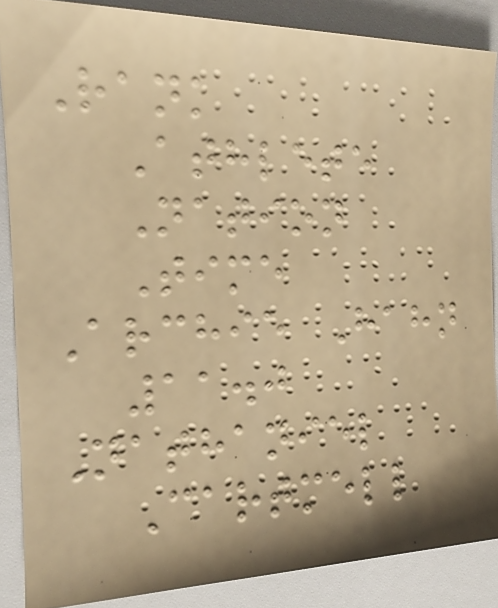Rank
Athlete
Nation
Time
Archie Hahn
11.0
Nathaniel
Cartmell
